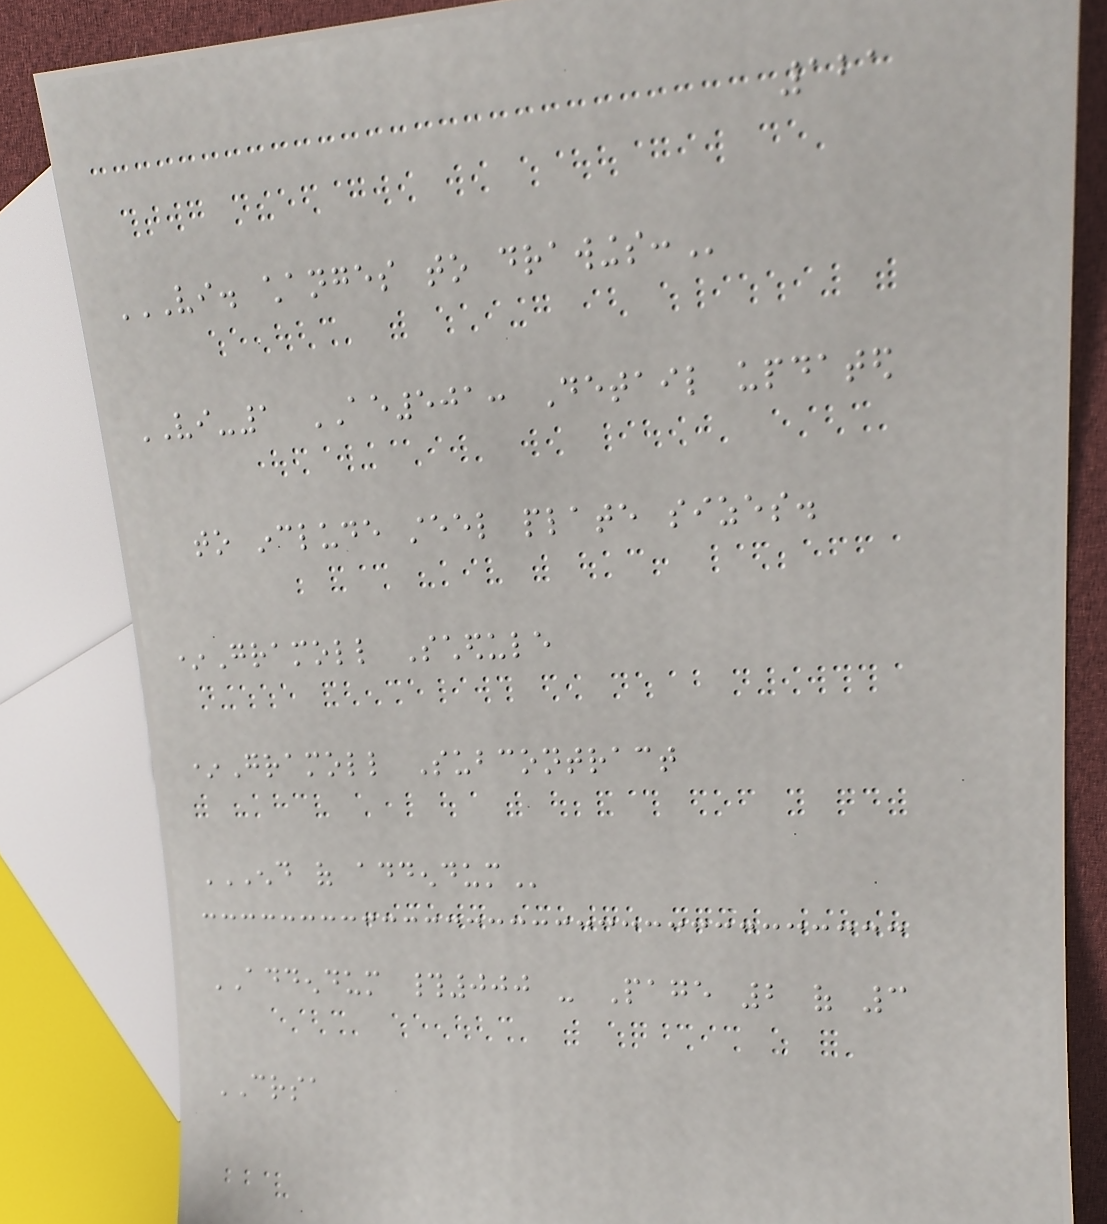121
VI. CHANGES TO DRAWINGS:
VI-1 AE501: Detail updated
to include steel plate sizes.
*Gramoll Schedule
*Gramoll Subcontract
END OF ADDENDUM
ADDENDUM #000 - Page 2 of 3
CRSA
